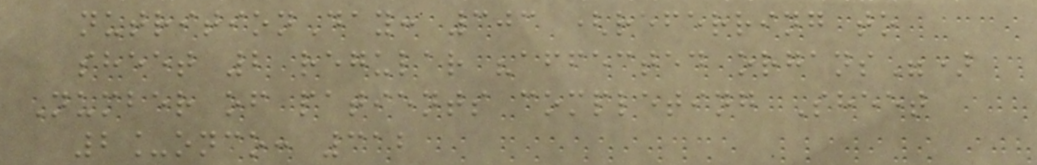nutritionDay: 303 (referring to
sheet 2 regular "affected organs")
Number of patients completing Sheet
2_onco: 312
